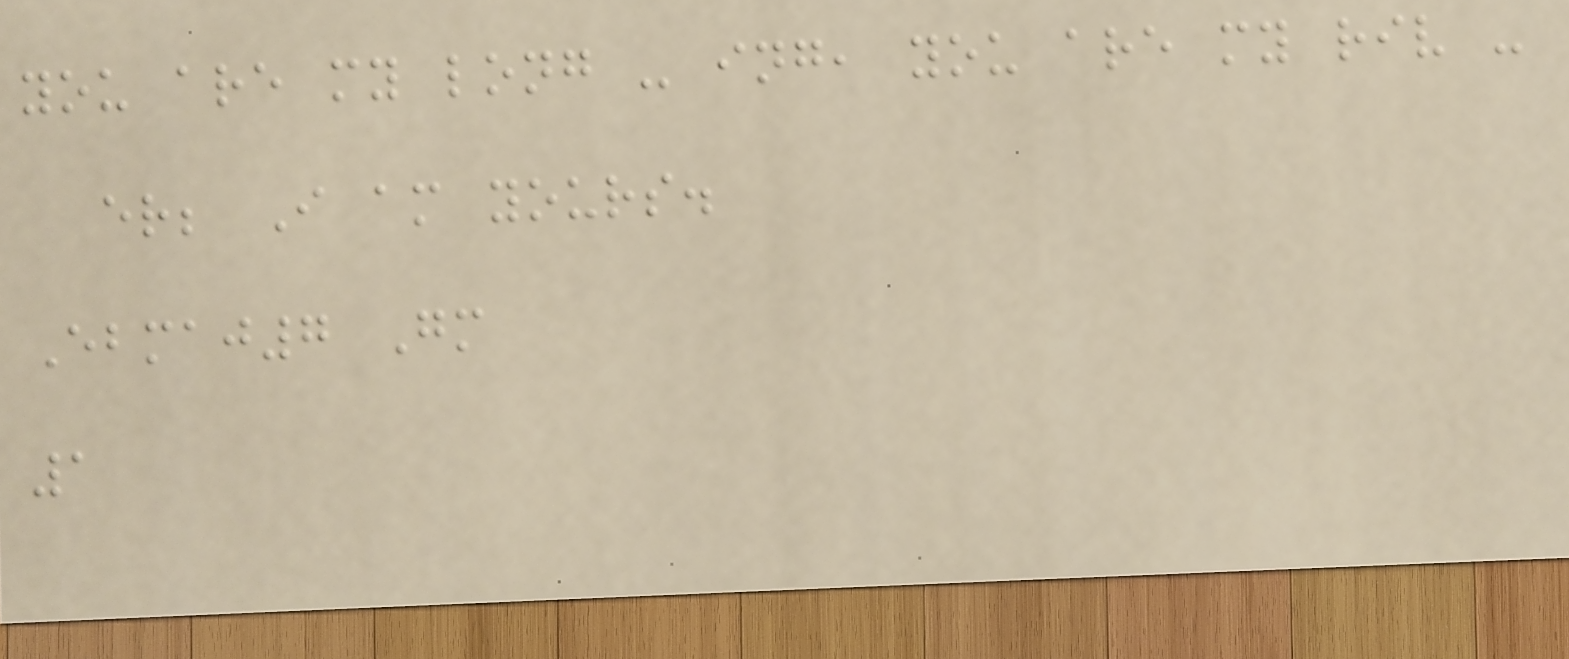you are my long - ing, you are my riv -
er; I am yours.
Ebmaj7 Gm
1
